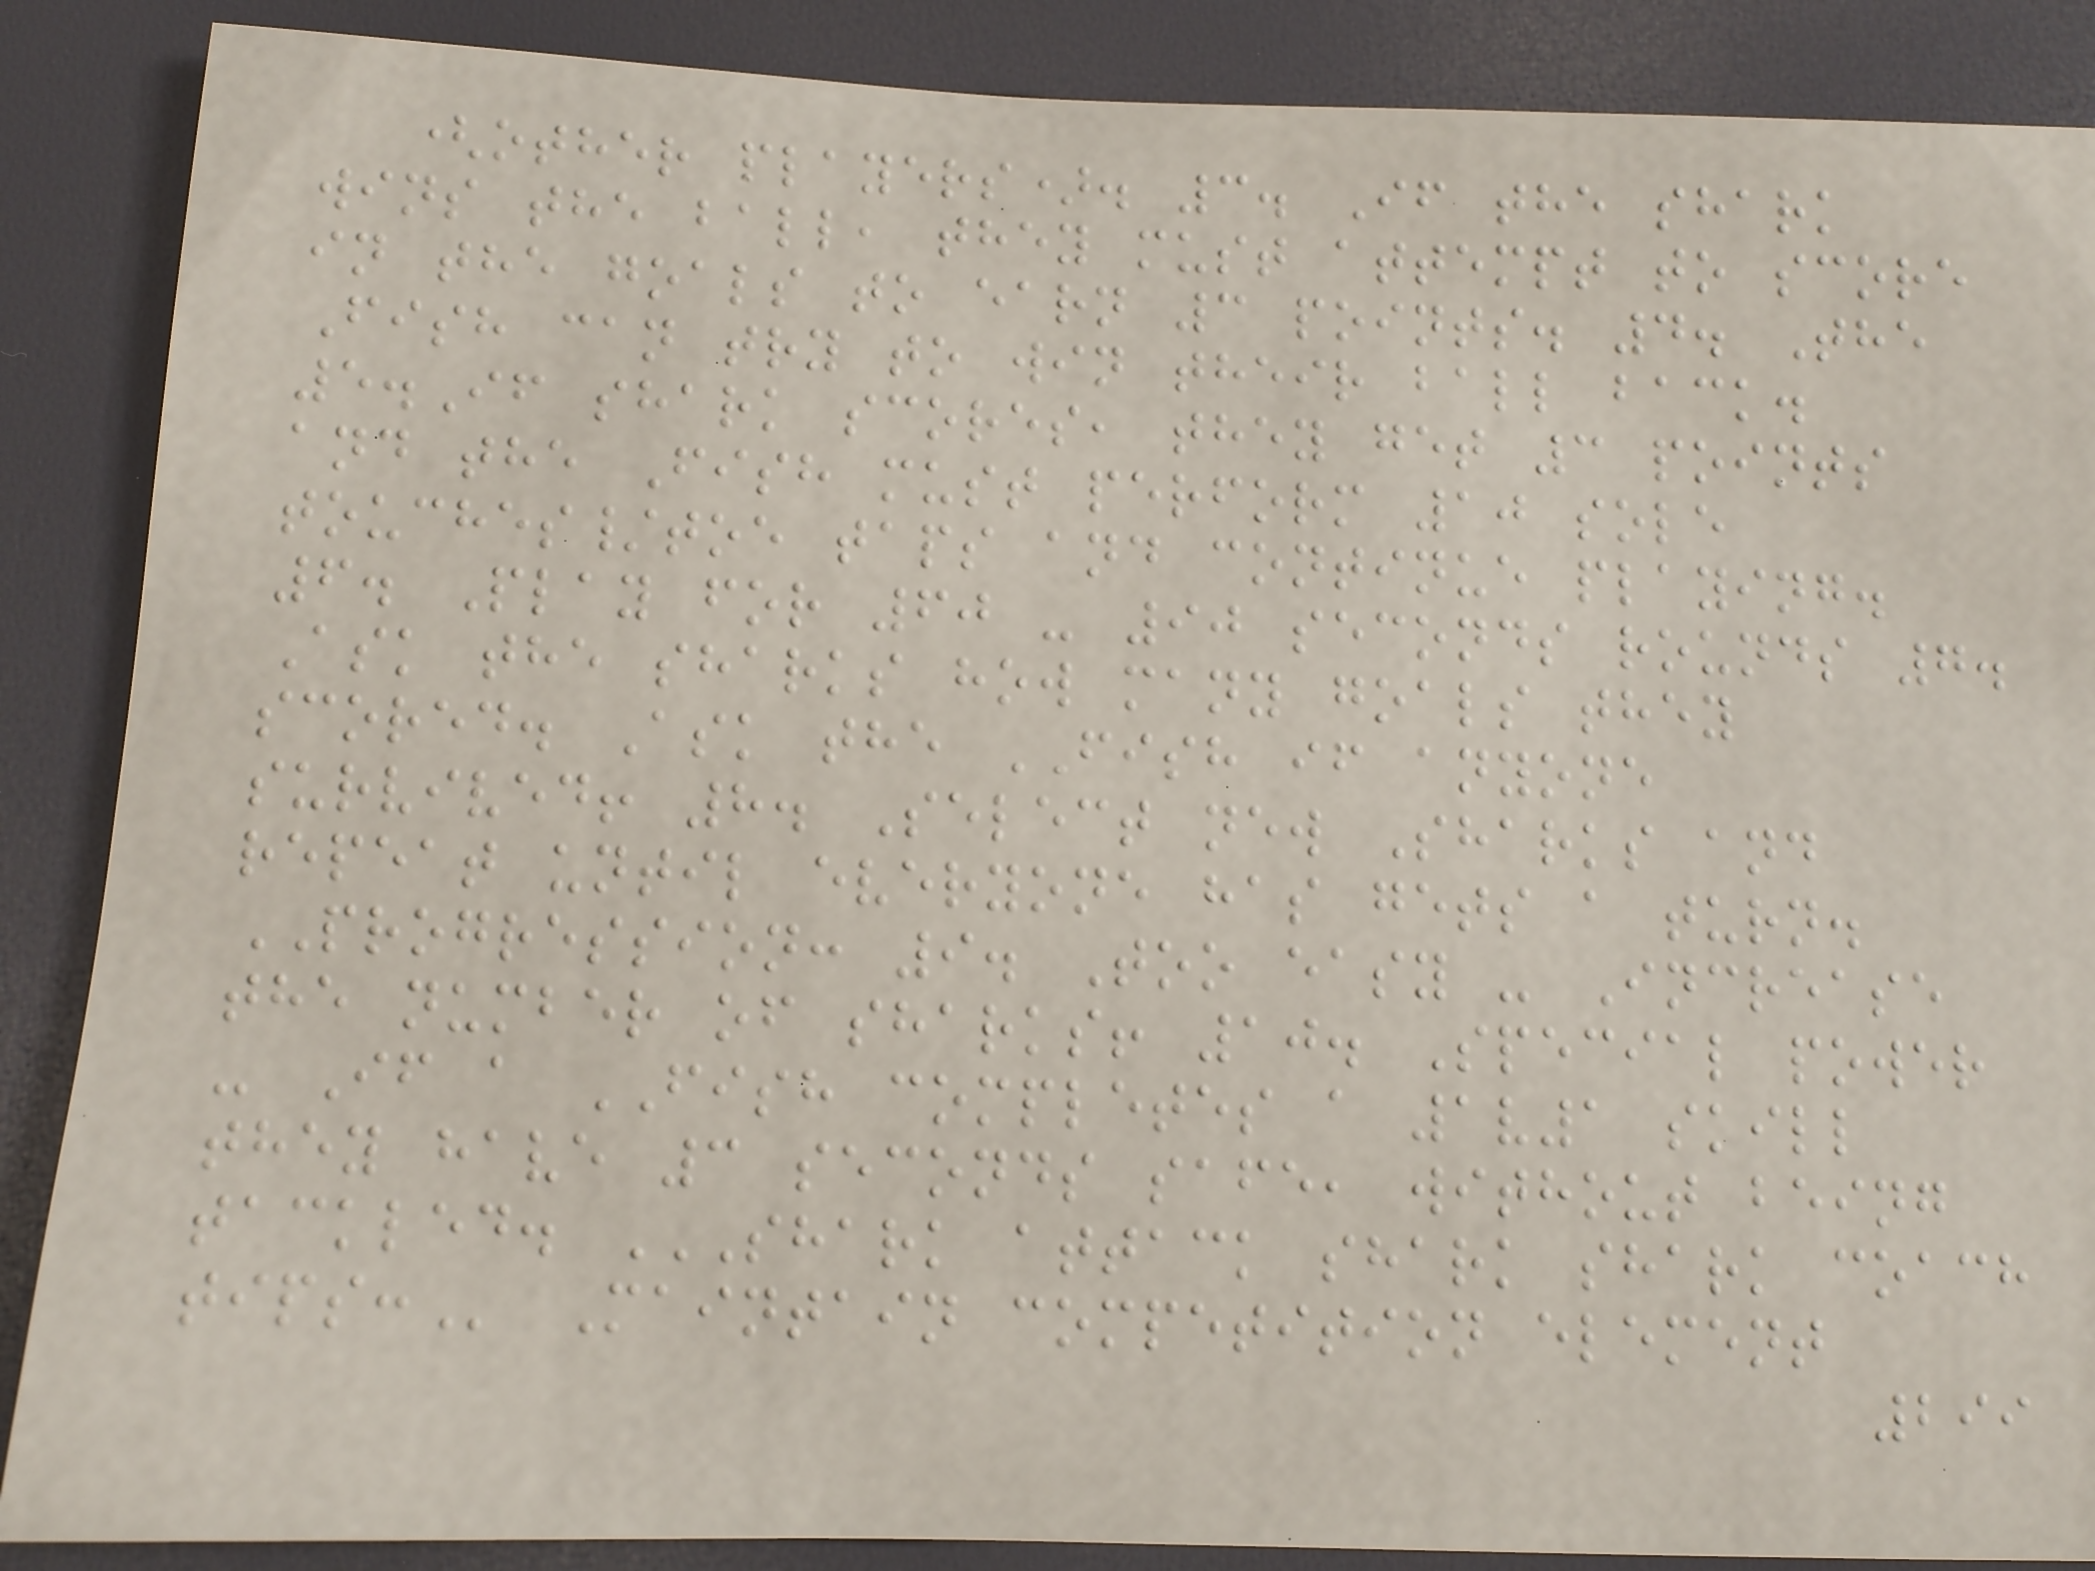(other players). 3. If the shark
wins the ball, they must attempt to score
in the goals to earn 3 points. 4. The
Fish can try to win their ball back.
5.If shark scores, they get 3 points
and the Fish must perform 10 sole
touches/toe taps and continue playing.
6. Play for 60 - 90 seconds rounds 7.
Ask the sharks how many goals they
scored. Ask the FISH if anyone
survived! 8. Select new Sharks and
repeat until everyone has gets a turn.
PROGRESSION: 9. Too easy - Increase
the number of sharks! 10. Special power
- If a FISH completes a 1v1 skill
they have 3 seconds safe, without being
tackled. SHARK ATTACK SHARK SHARK COACH
TIPS: Maintain competition element
299
